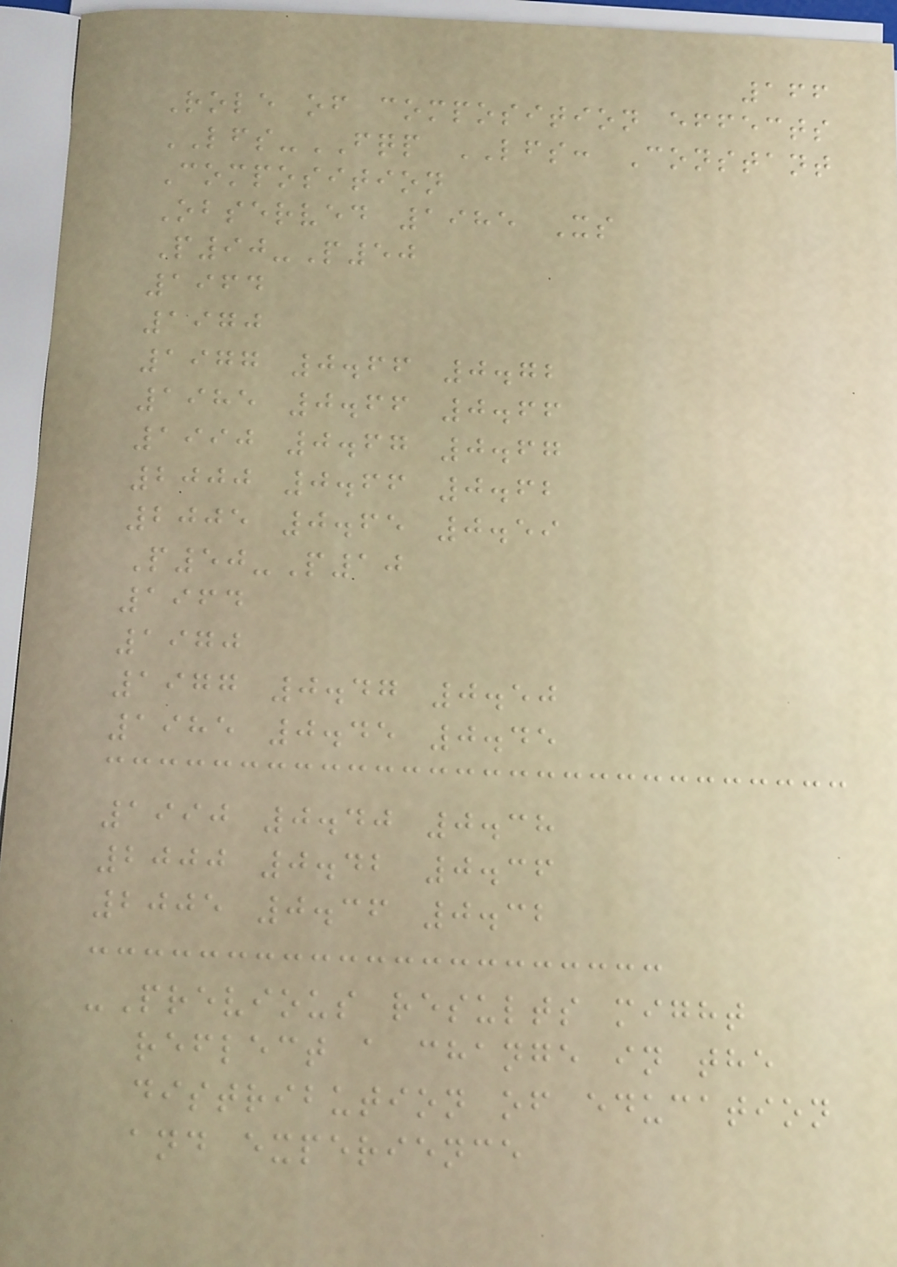166
Role of composition effects
LFS-FQP LFS: Constant
Composition
Observed 1985 Xs
P90-P50
1964
1970
1977 0.66 0.72
1985 0.66 0.66
1990 0.67 0.67
2000 0.66 0.62
2005 0.65 0.59
P50-P10
1964
1970
1977 0.47 0.50
1985 0.45 0.45
1990 0.40 0.38
2000 0.42 0.36
2005 0.36 0.32
-Previous results might
reflect a change in the
distribution of education
and experience
